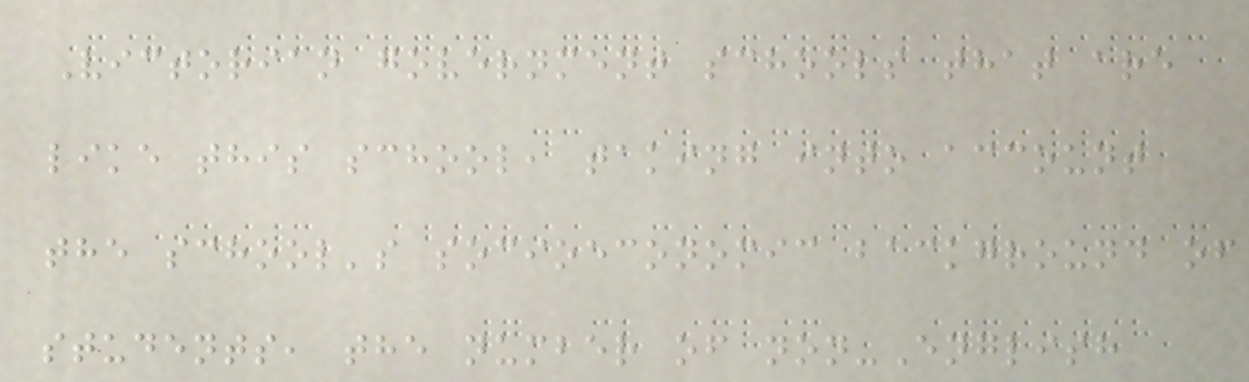Victorian government schools that are
like this school, taking into account
the school's socioeconomic background of
students, the number of non-English
